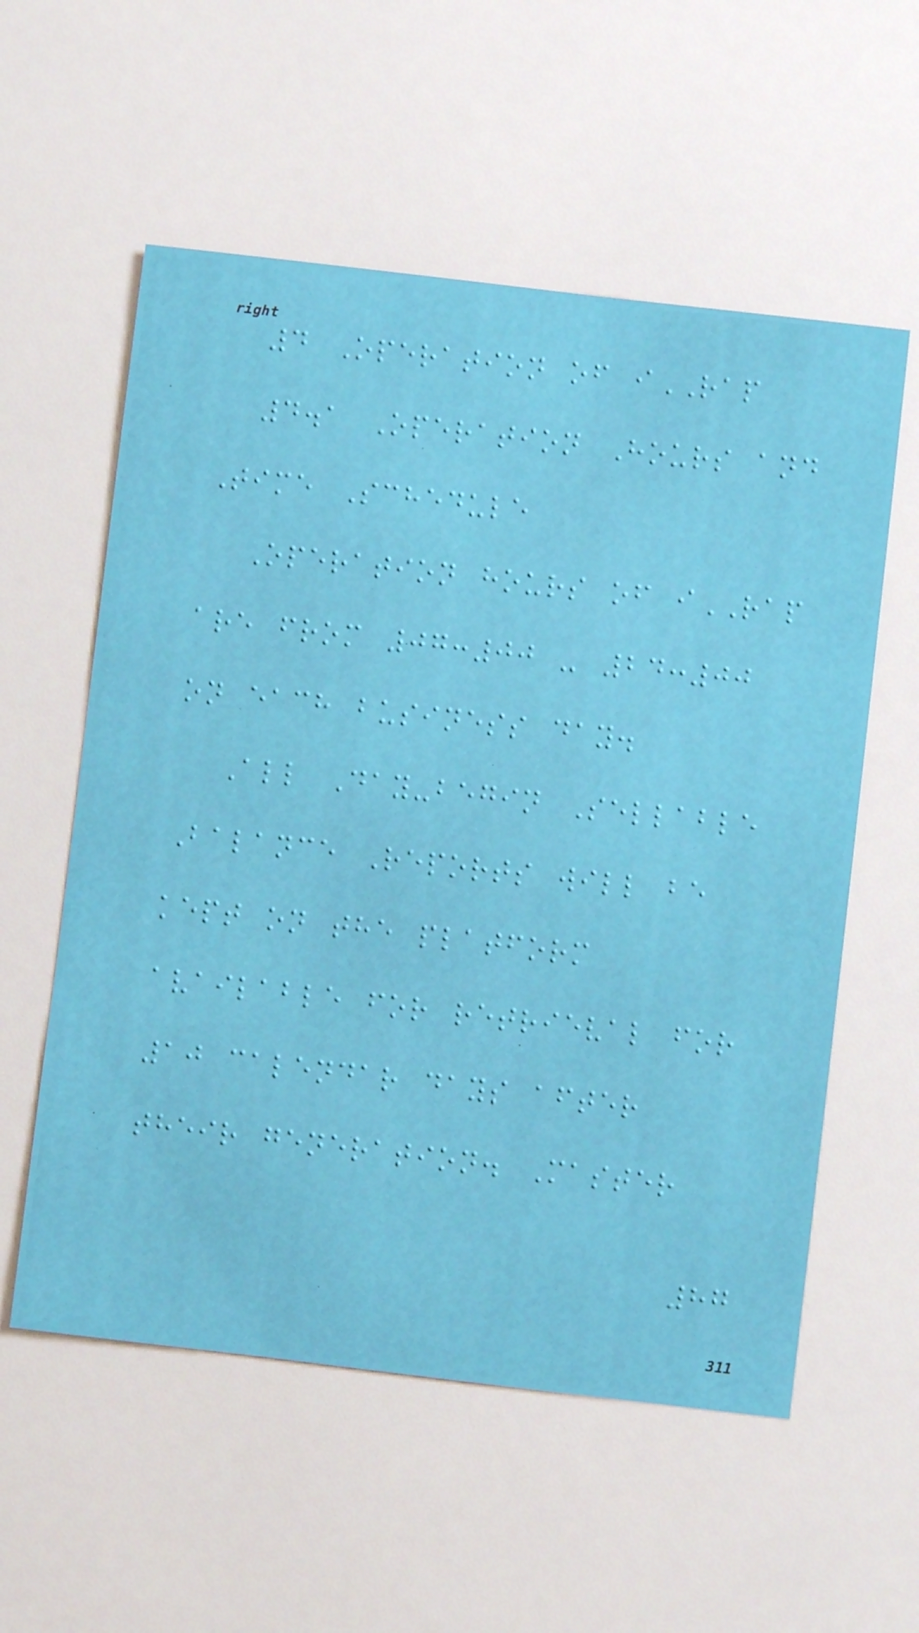4 Operation of iRAP
4.1 Operation Hours and
Time Schedule
Operation hours of iRAP
are from 07:00 - 24:00
on each business day.
All Day-begin Sellable
Balance Reports will be
kept on the platform
available for retrieval for
10 calendar days after
their generation. Master
87
